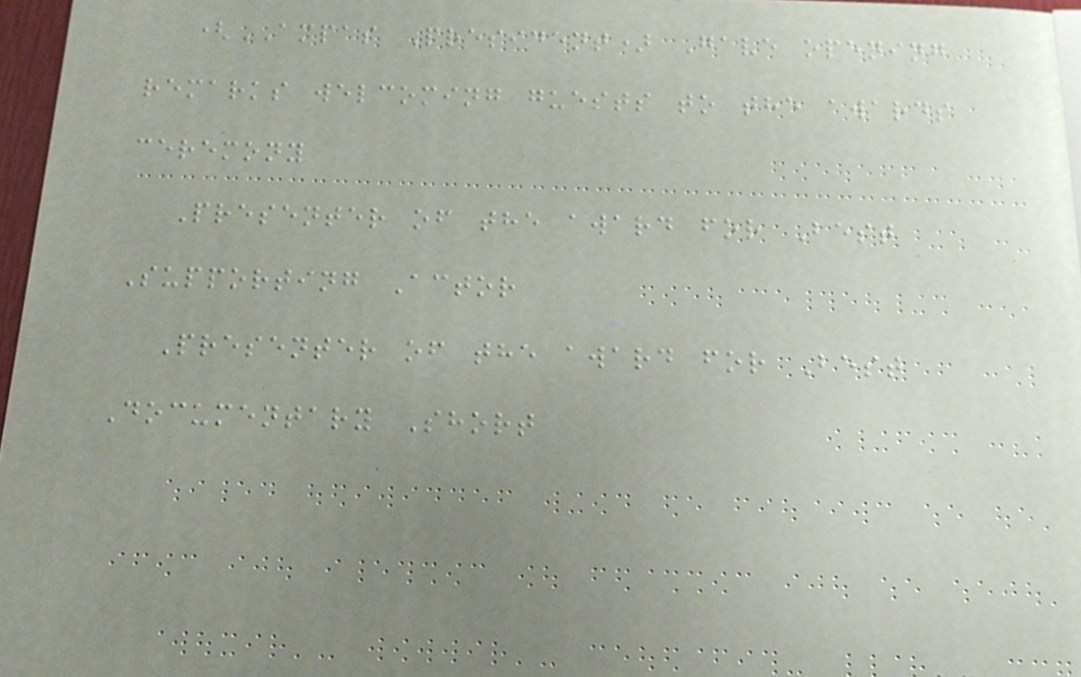(AMPAS President) Gave opening
remarks welcoming guests to the awards
ceremony
Presenter of the award for Best
Supporting Actor
Presenter of the award for Best
Documentary Short
